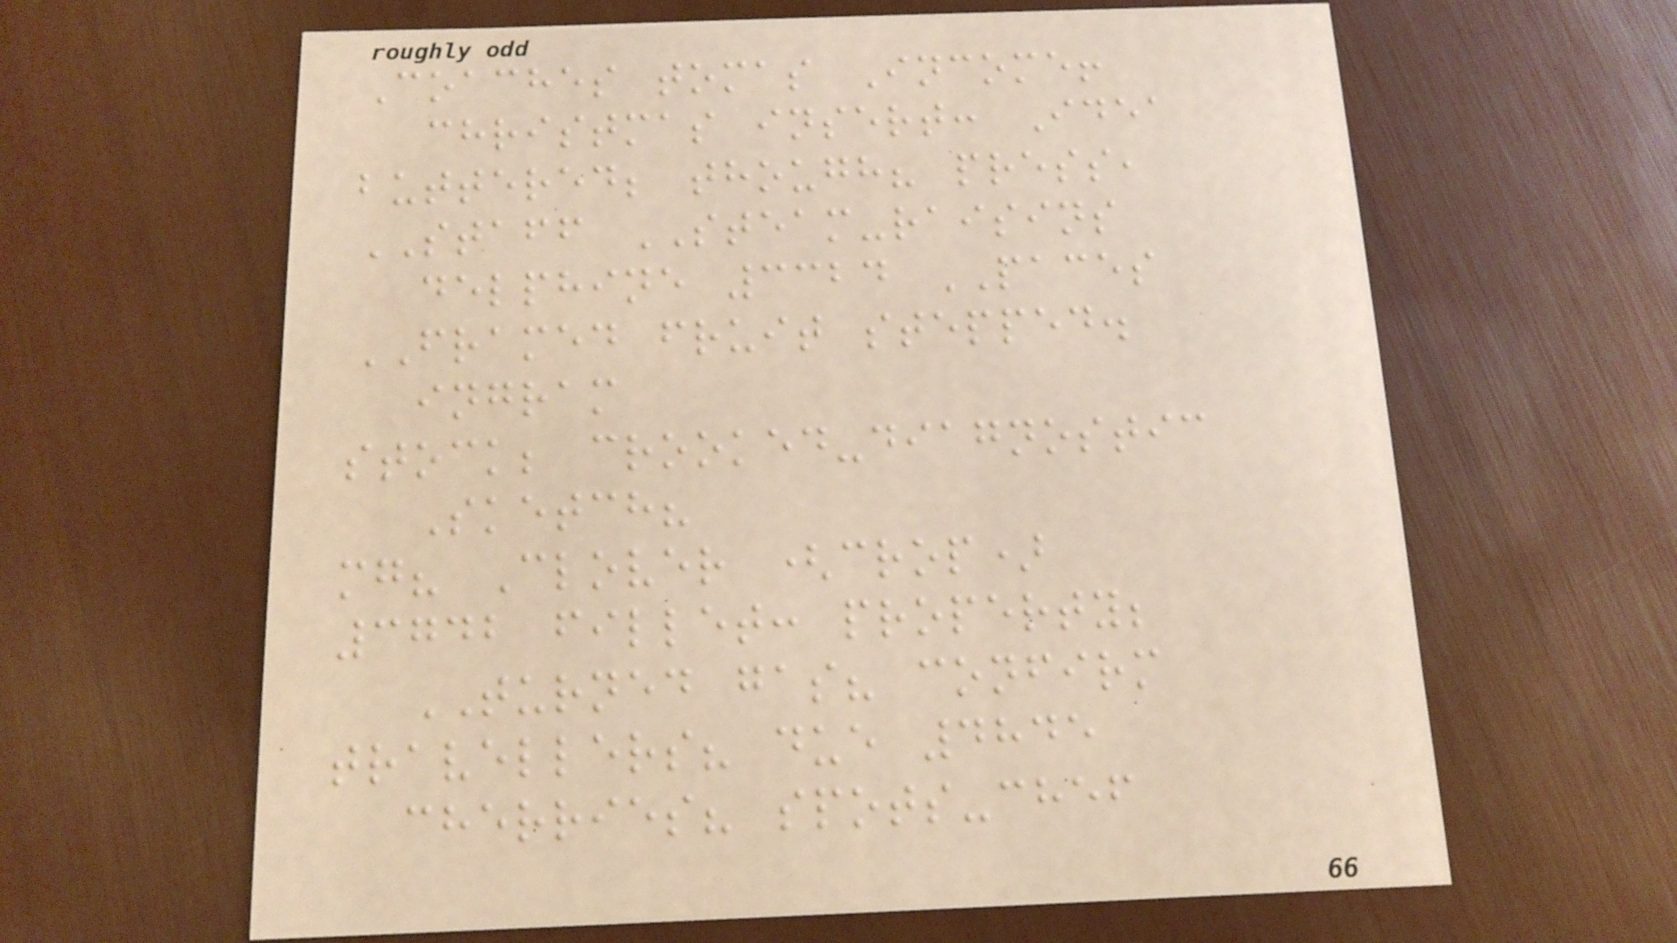Coaches tomas Income!
christmas insert: Idea
buttered; though? press,
STAFF STEAM-raisins
delphine 3324 PACES
FRAMED fruit stepped.
ingram
stock; crooked-diagnostic
Sketch?
mg? Clover (crop)
3742 fillet: property;
TURNED gas? confirm
travellers? due 4845
cherries? spots-chef
